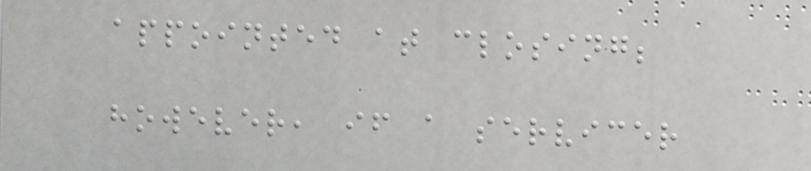appointed at closing;
however, if a servicer
